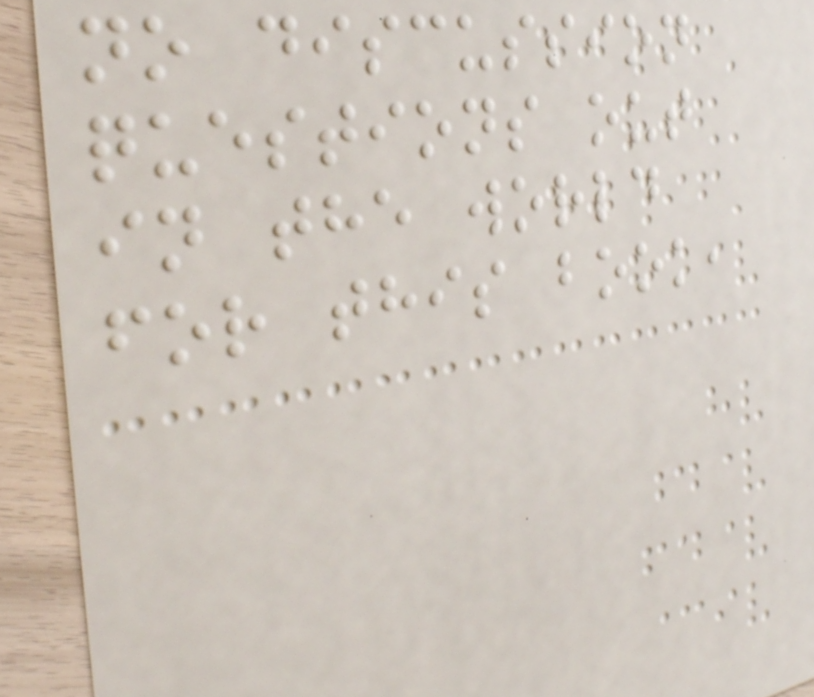no discussion
questions out
in the world
for this book,
